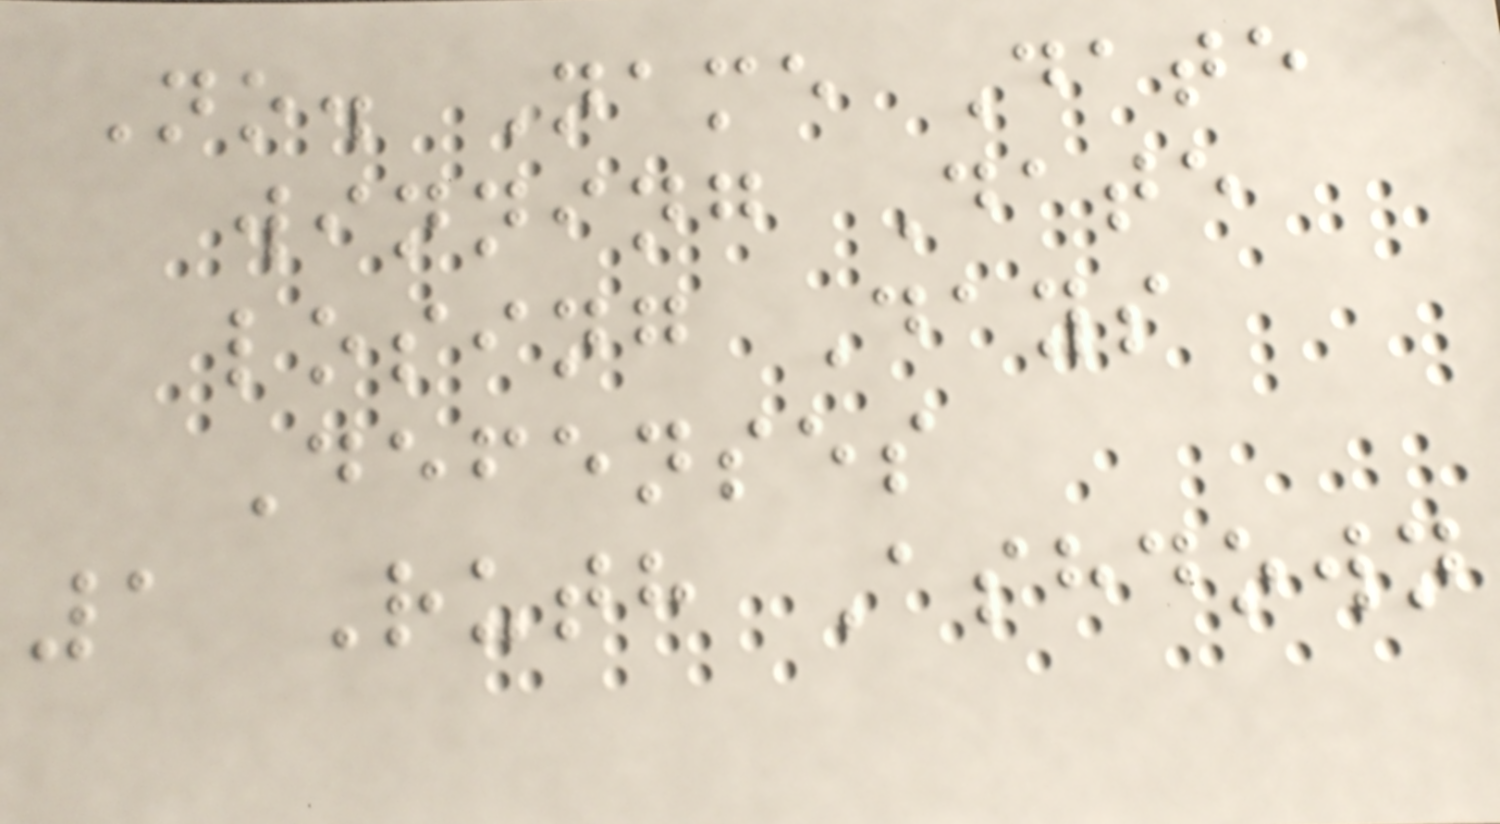No. Name Date
winning Date
losing Days
Defenses
1 Ruth Ashdown
